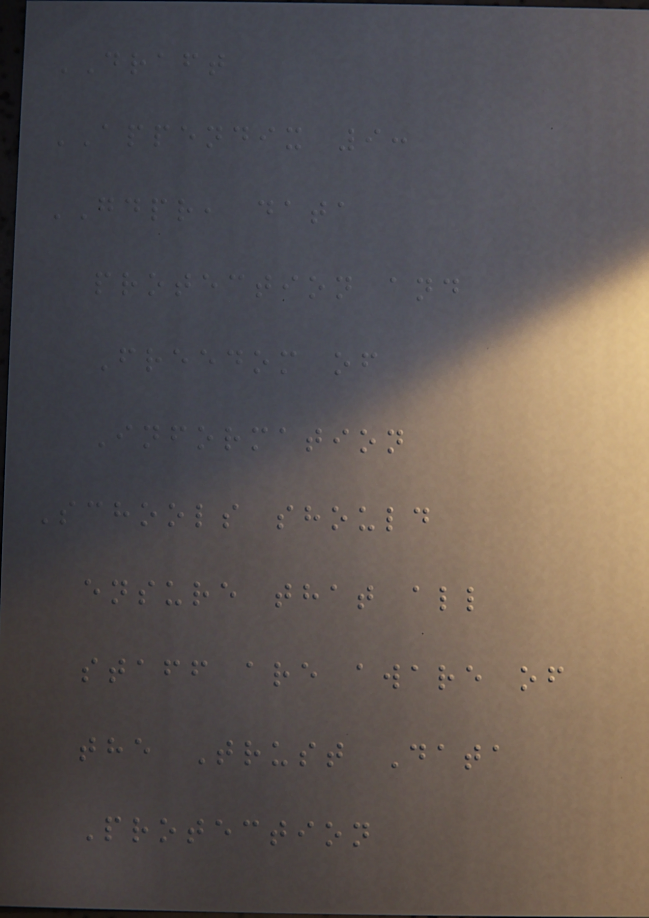DRAFT
APPENDIX 9:
GDPR, data
protection and
Freedom of
Information
Schools should
ensure that all
staff are aware of
the Trust Data
Protection
